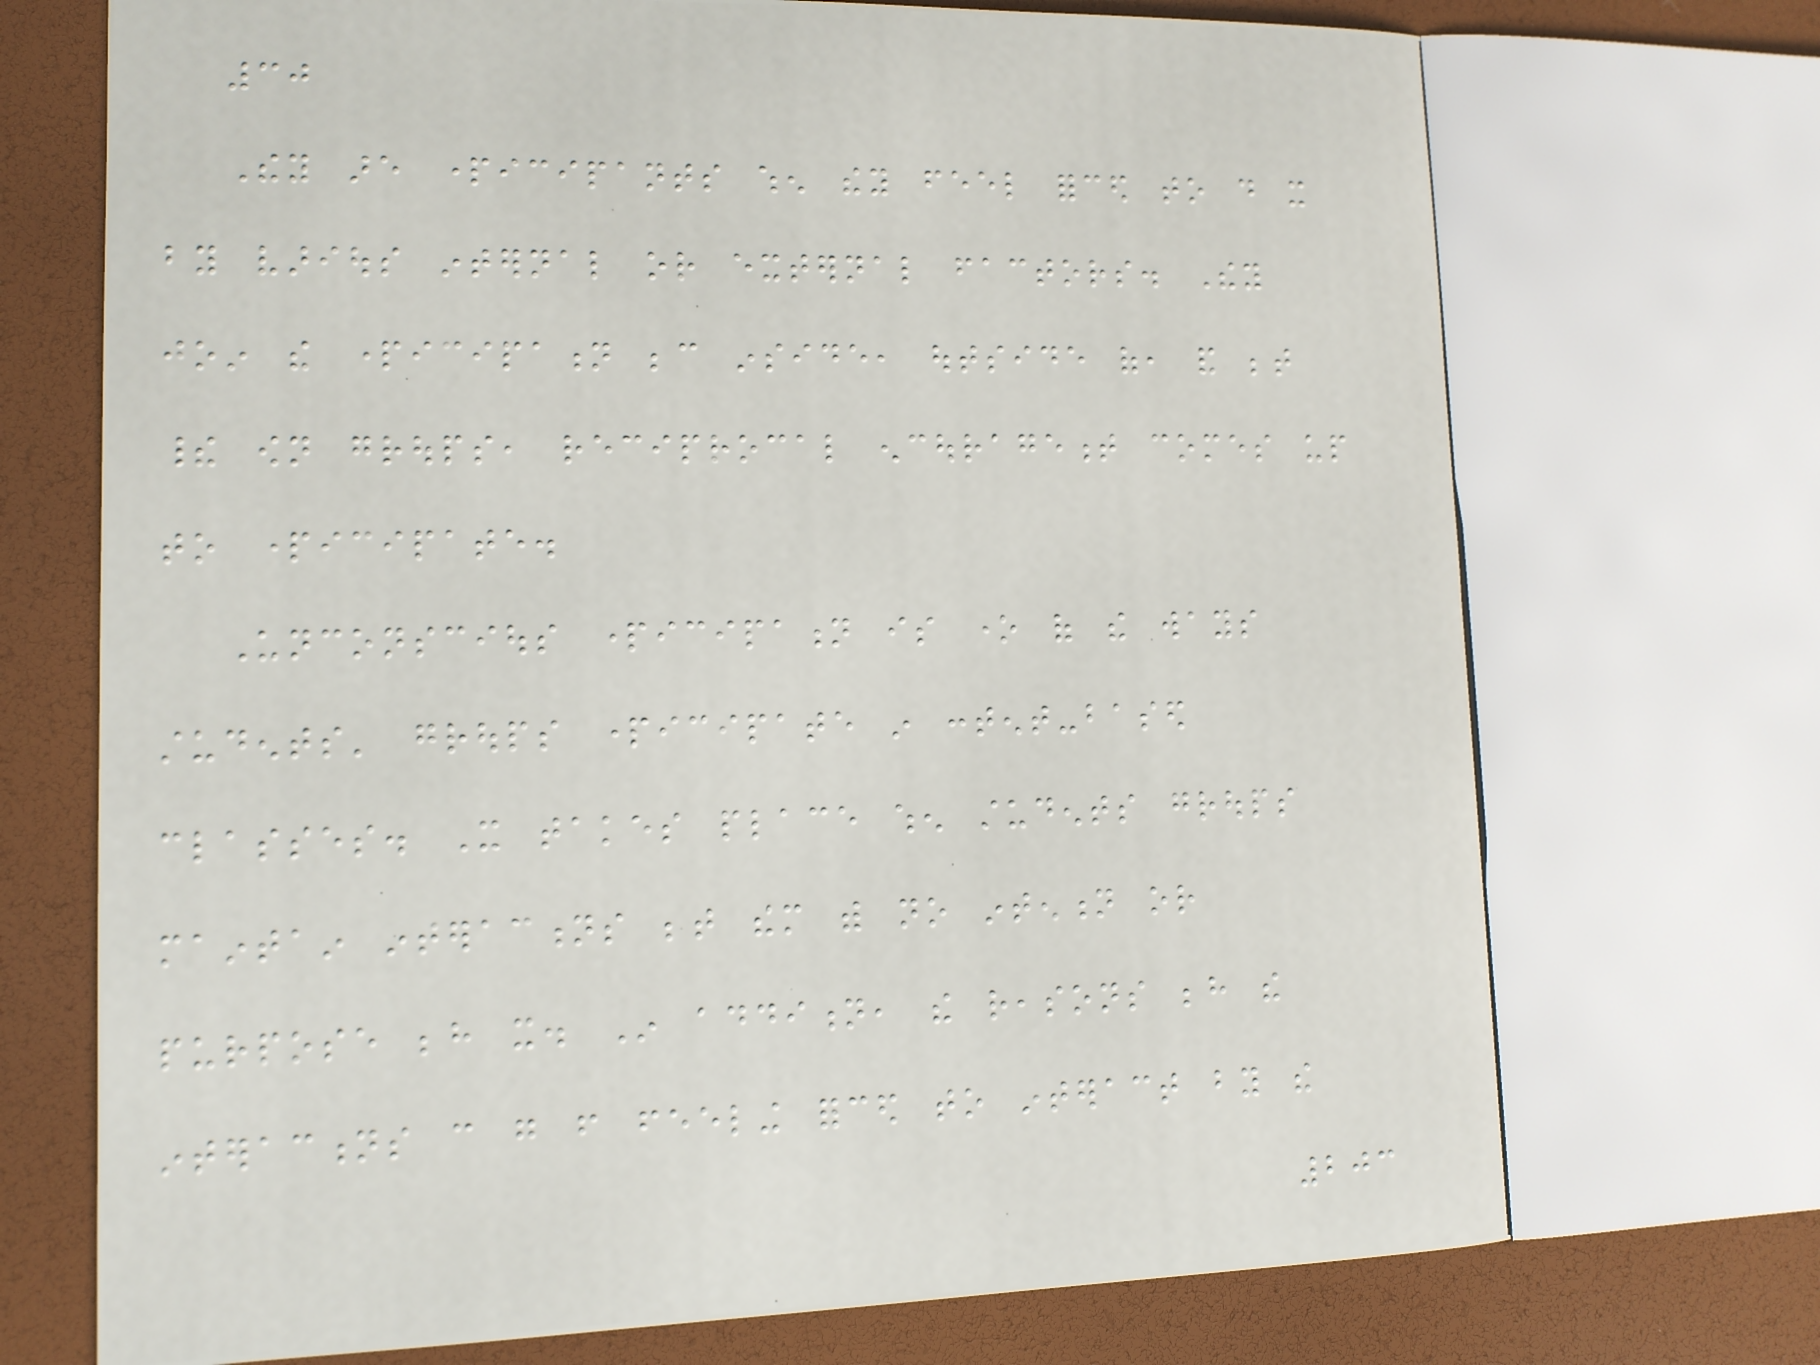30
They are participants when they feel forced to do it
by various internal or external factors. They
join the participation because inside, outside of, and between
their own groups, reciprocal encouragement comes up
to participate.
Unconscious participation is one of the ways
students' groups participate in content-based
classes. It takes place when students groups
maintain interactions between them with no intention or
purpose behind it. In addition, the reasons behind the
interactions can go from feeling forced to interact by the
203
